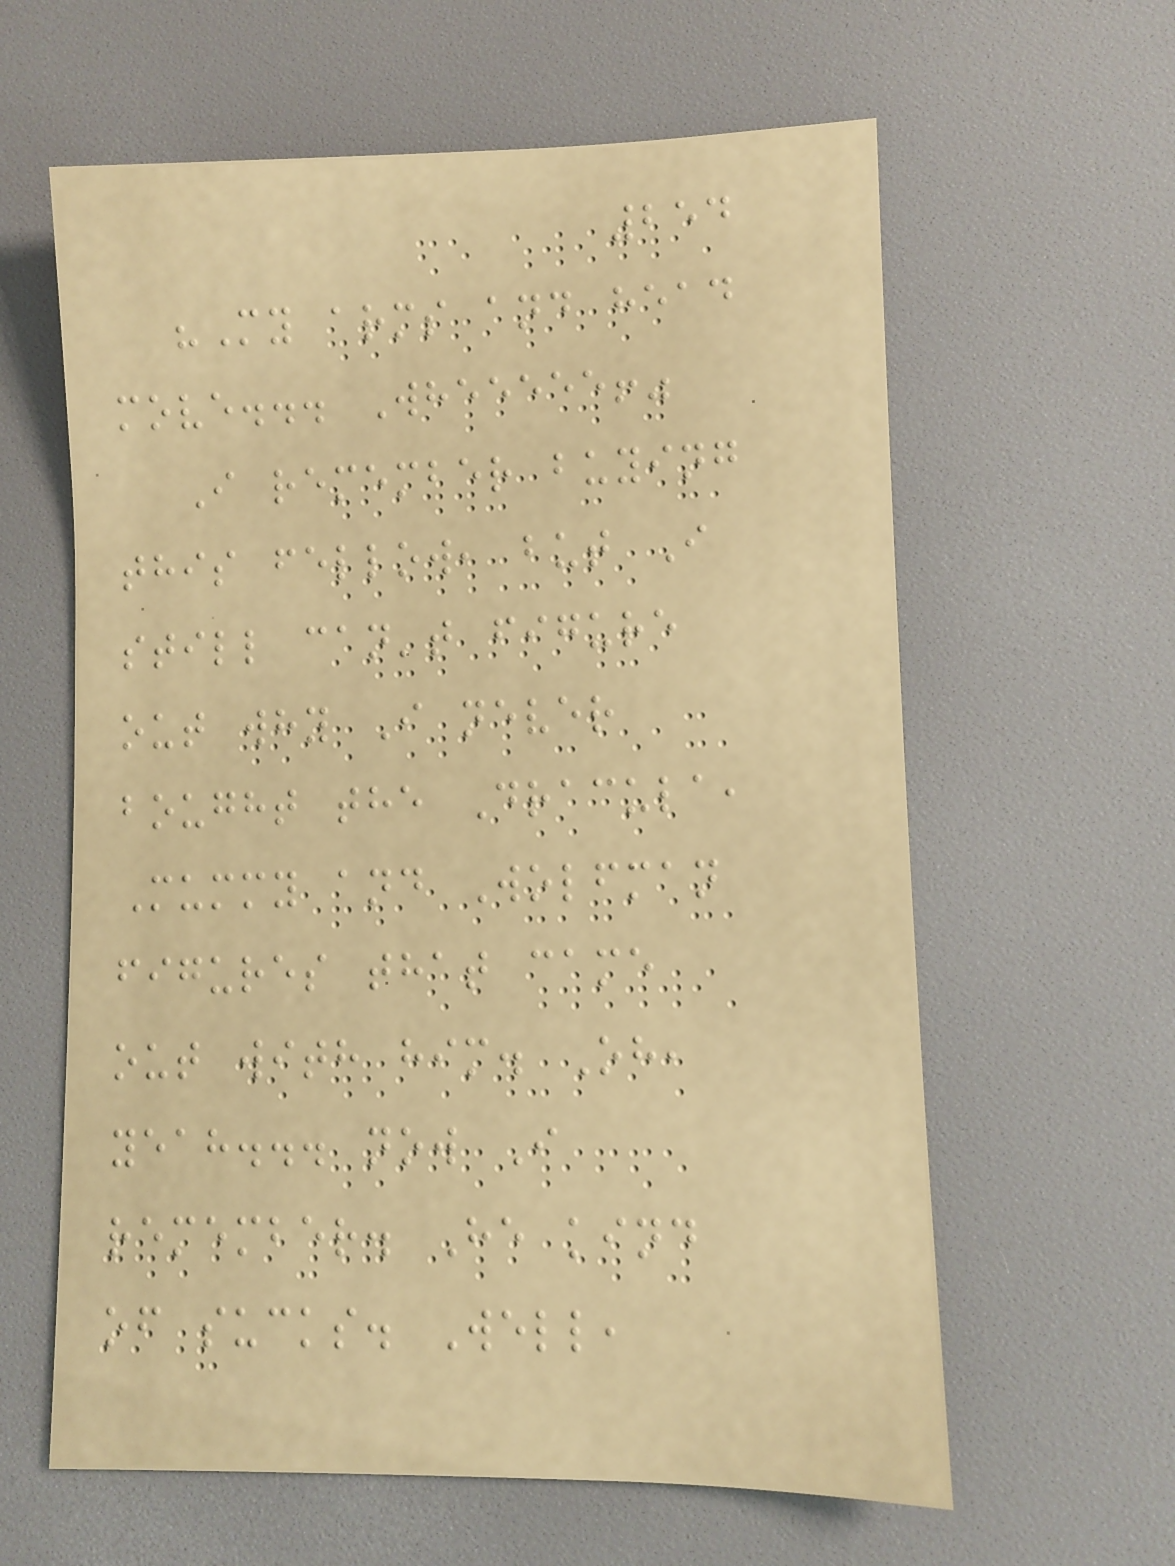254
"My arms and head
move... Wheeeee!"
I remember buying
this fellow, but I
still can't figure
out why I never
bought the Dracula,
Mummy and Wolfman
figures that came
out with him. Oh,
yeah... now I
remember. He kind
of sucks. Well,
